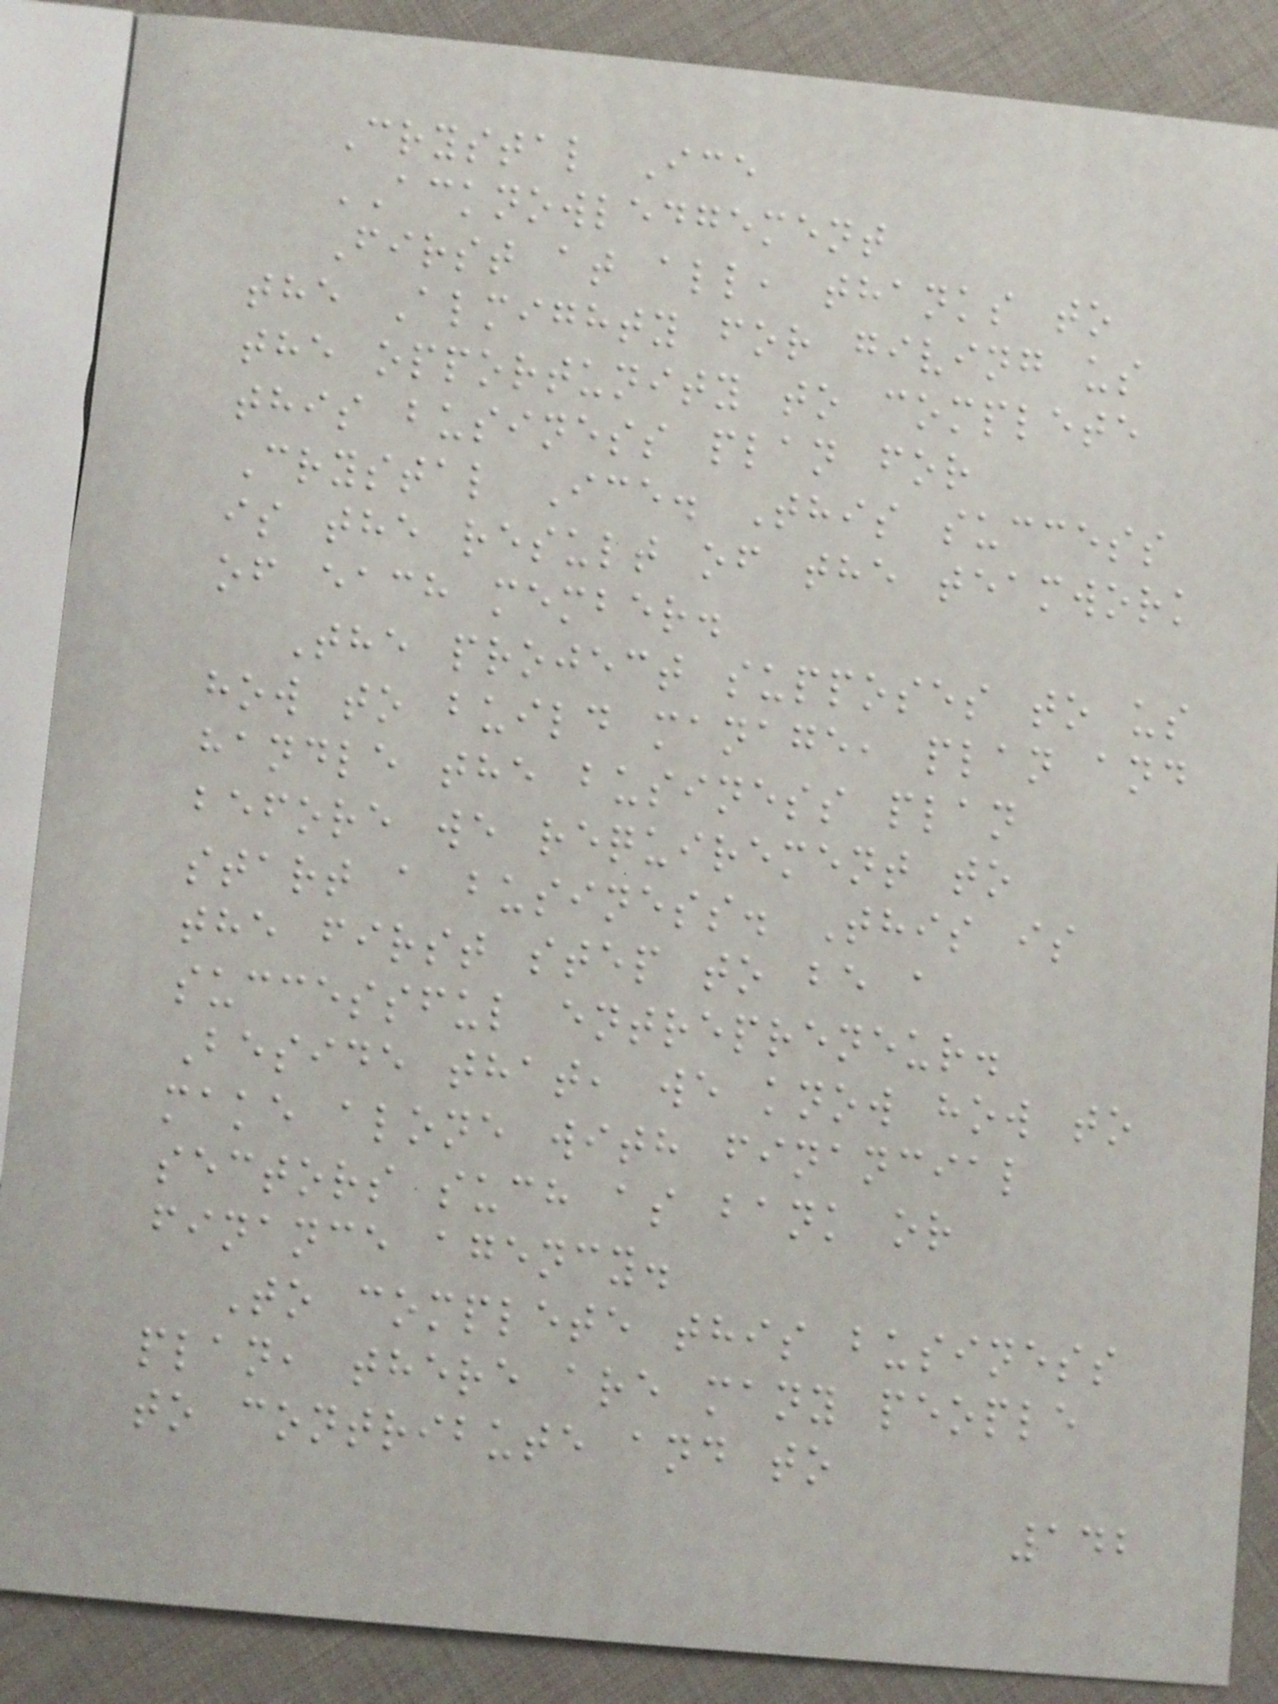Crystal Ice
ACKNOWLEDGEMENT
First at all, thanks to
the Almighty for giving us
the opportunity to complete
this business plan for
Crystal Ice. This success
is the result of the teamwork
of each member.
The project supposes to us
how to build manage, plan and
handle the business plan
before we requirement to
start a business. This is
the first step to be a
successful entrepreneur.
Beside that, we know how to
make alone with financial
sectors such as bank or
finance agency.
To complete this business
plan, there are many people
to contribute and to
142
